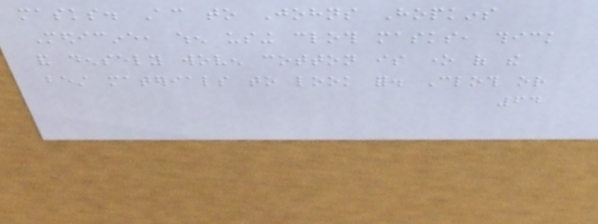masks. According to Johns Hopkins
Medicine, when using cloth masks, thick
and densely woven cotton is one of the
best materials to look for. Cloth or
64
